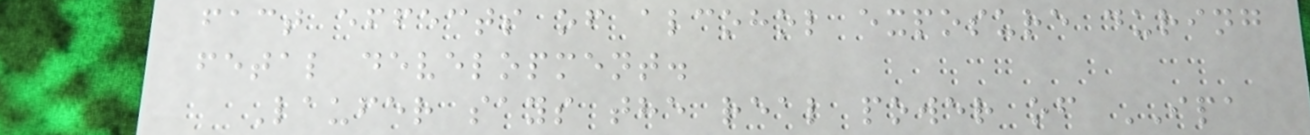fact effects of alcohol exposure during
fetal development.
Laufer says the real power of IPA
